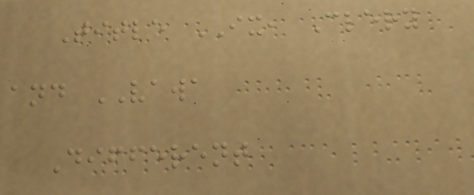Title IX, Clery
and VAWA
Different
